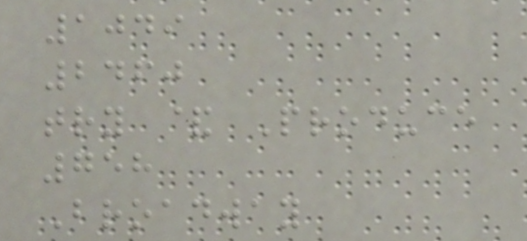1049
2460
try & Produce
758
Broadway
